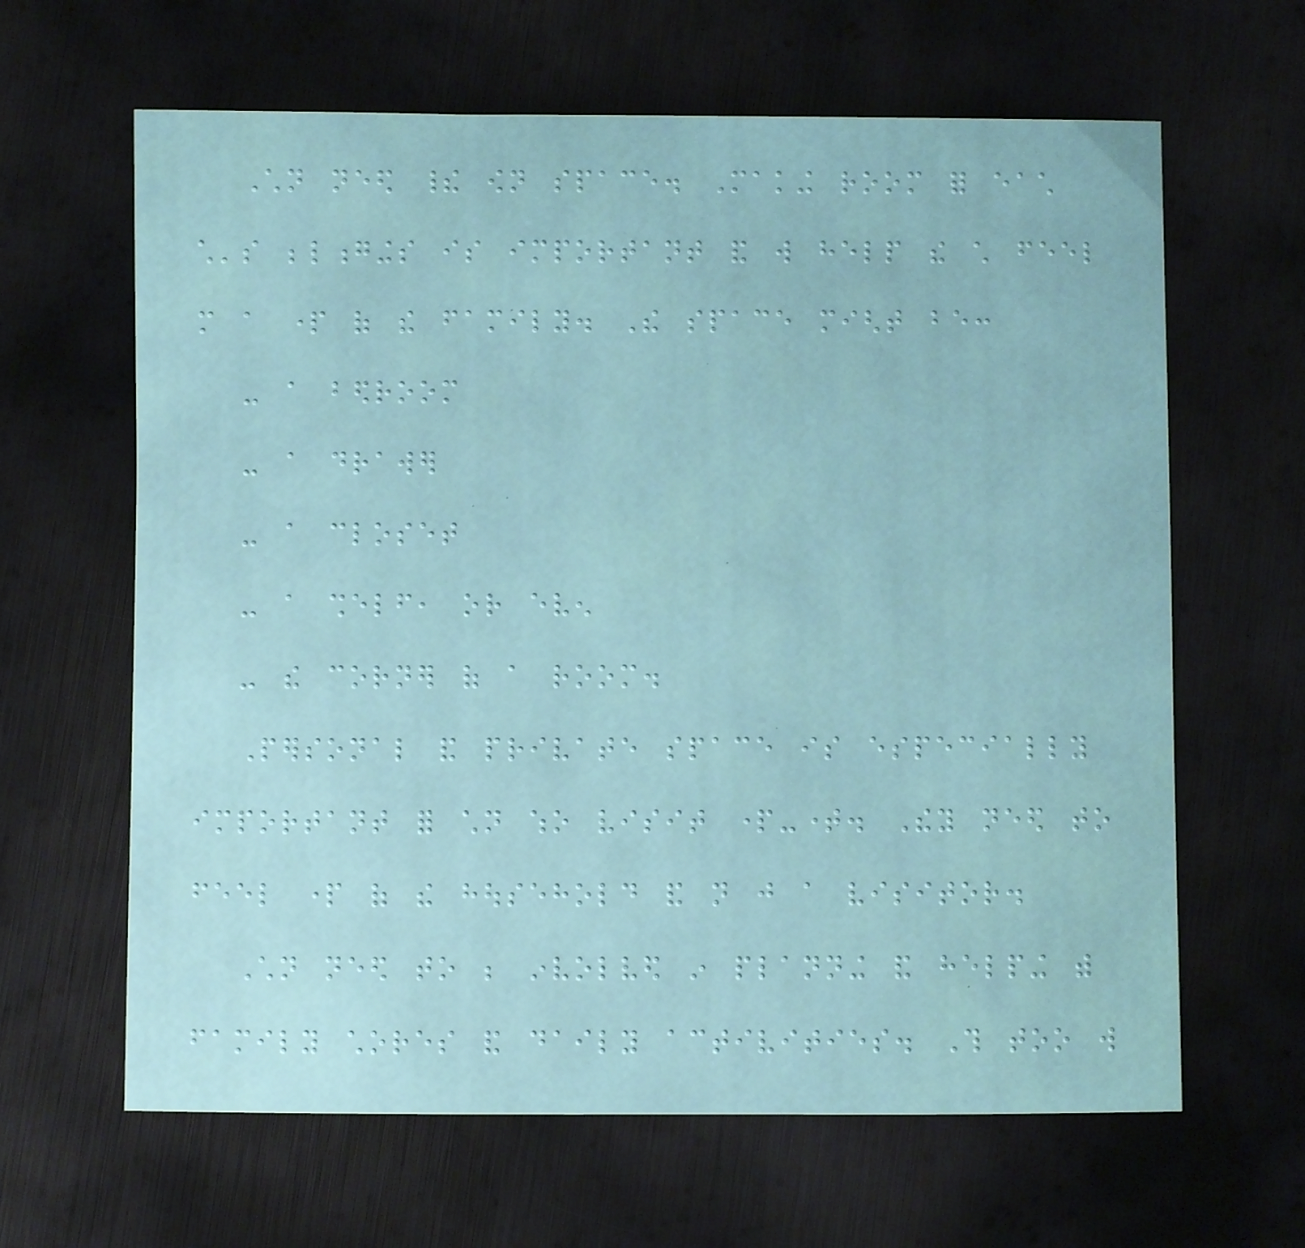Children need their own space. Making room for each
child's belongings is important and will help the child feel
more a part of the family. The space might be:
- a bedroom
- a drawer
- a closet
- a shelf, or even
- the corner of a room.
Personal and private space is especially
important for children who visit part-time. They need to
feel part of the household and not just a visitor.
Children need to be involved in planning and helping with
family chores and daily activities. This too will
